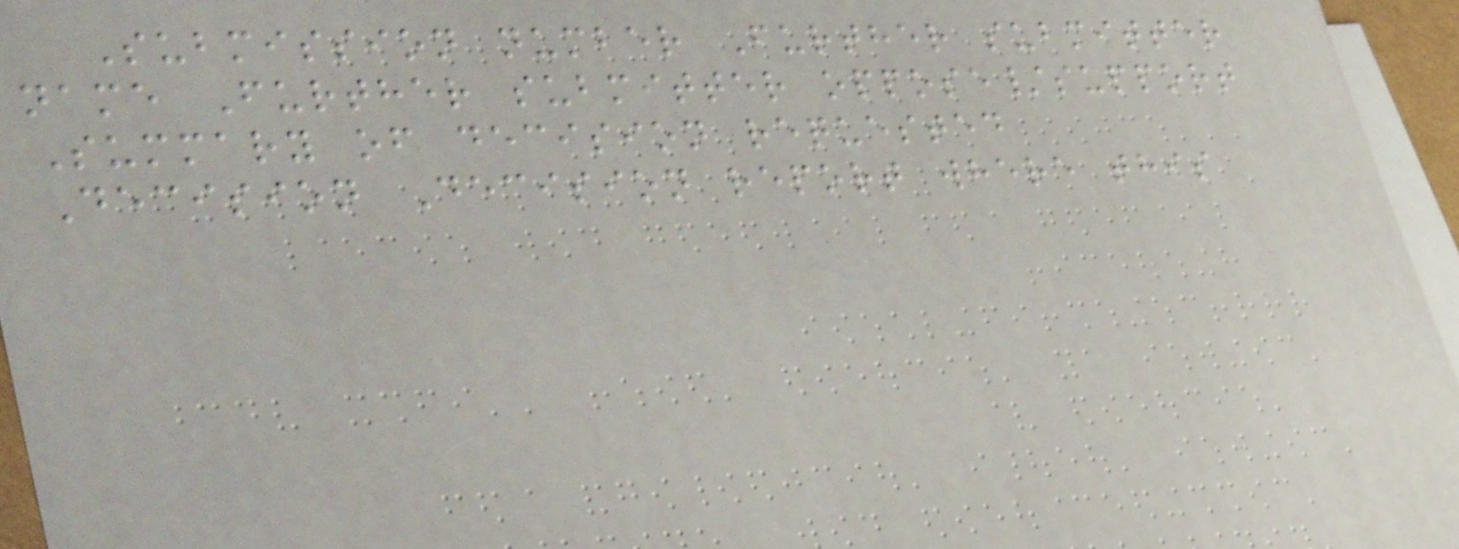Submission number Further submitter
name Further submitter oppose/support
Summary of decision requested
Decision Decision report where this
